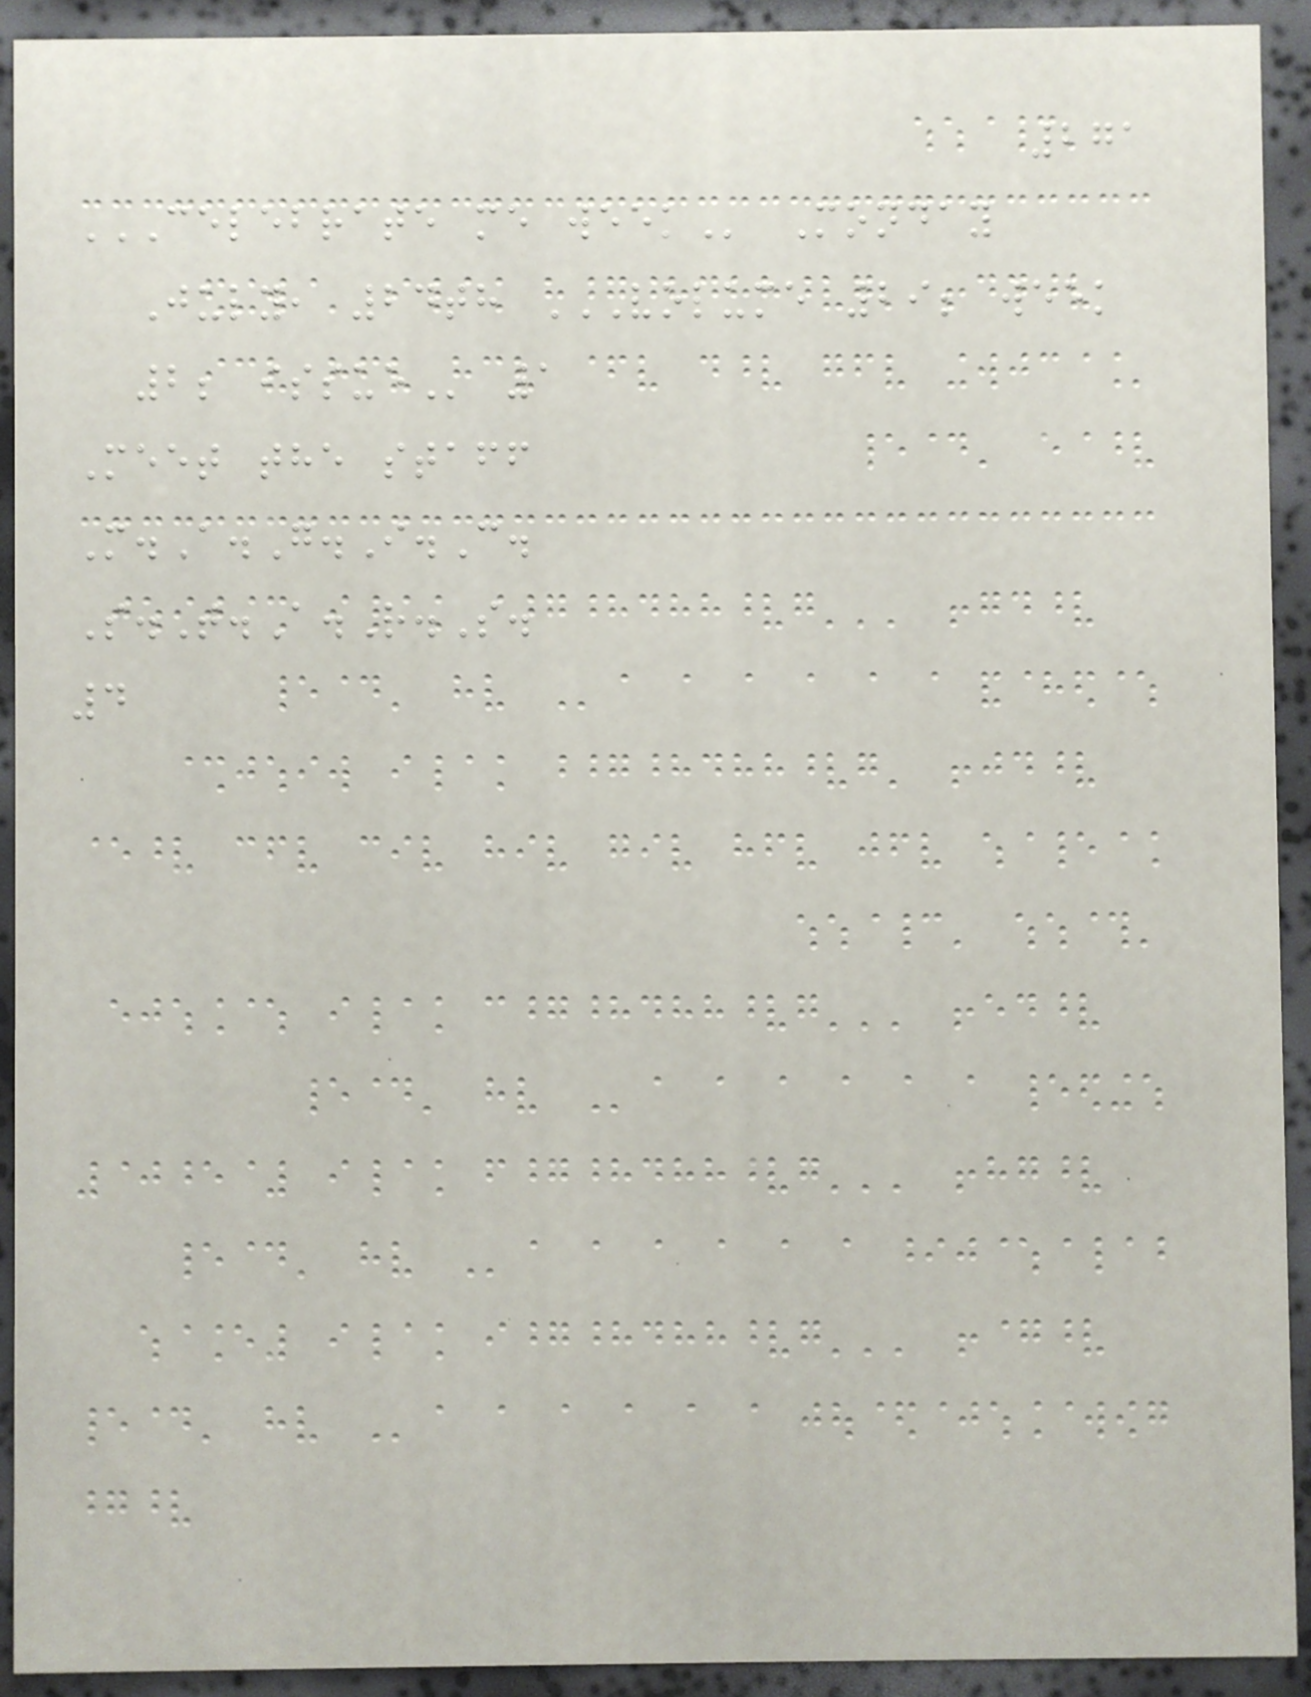271
CELEBRATE ME WEEK Monday
July, 24th VOLUME 29; WEEK
2; ISSUE 1
Meet the staff
M.A.G.I.C.
S.T.A.R.S.
4
